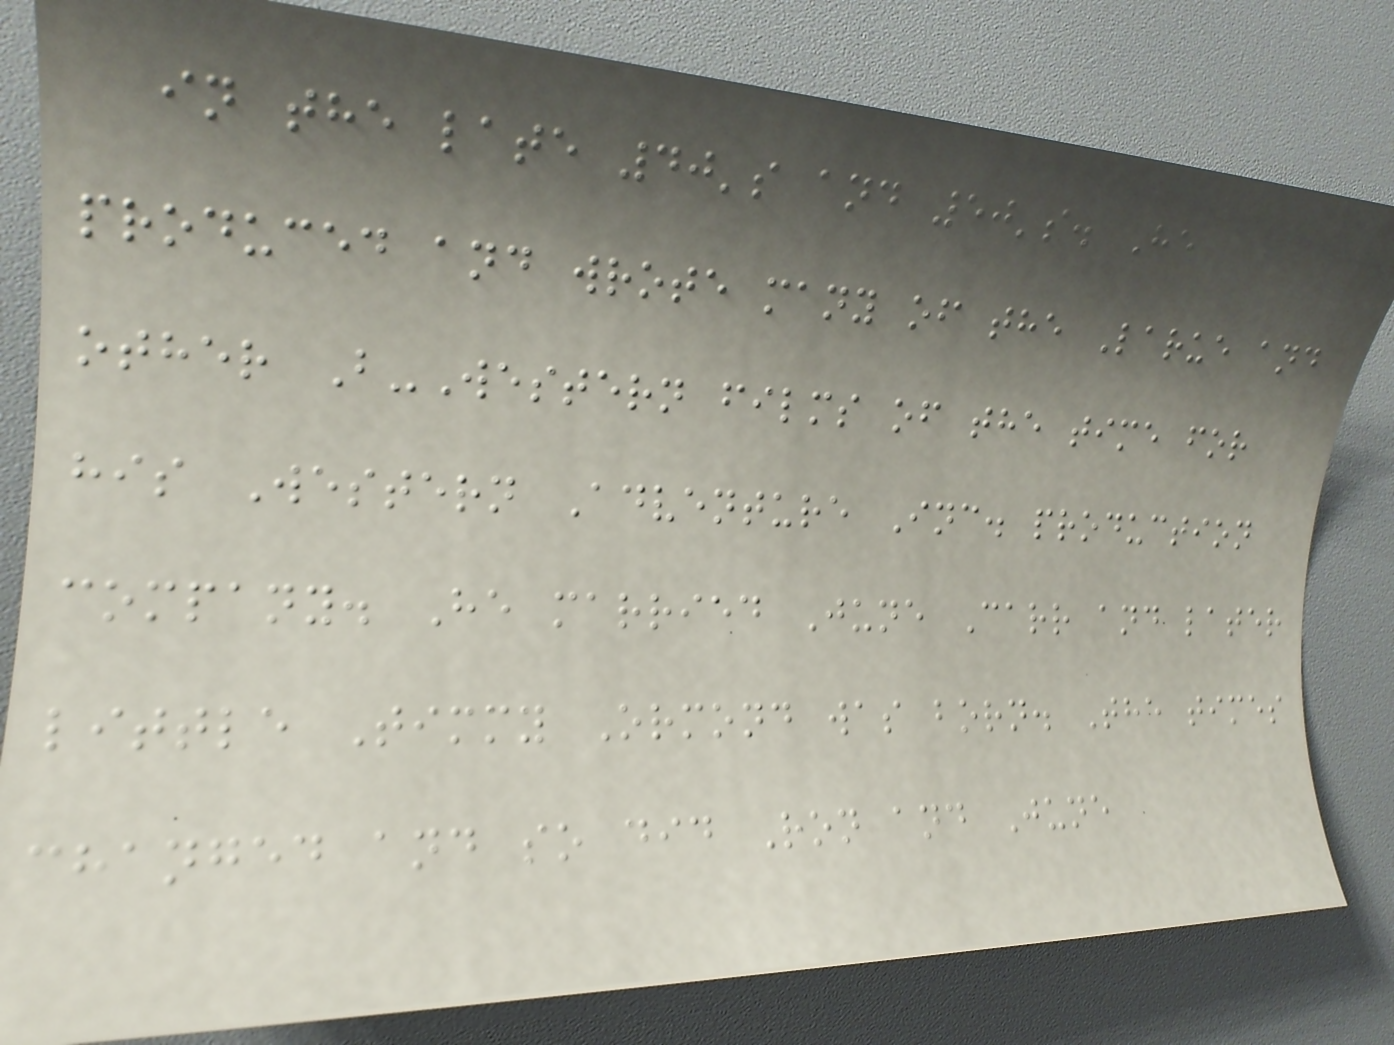in the late 40's and 50's. He
produced and wrote many of the Larue and
other B-Western films of the time for
his Western Adventure Inc. production
company. He married June Carr and later
little Timmy Ormond was born. The times
changed and so did Ron and June
